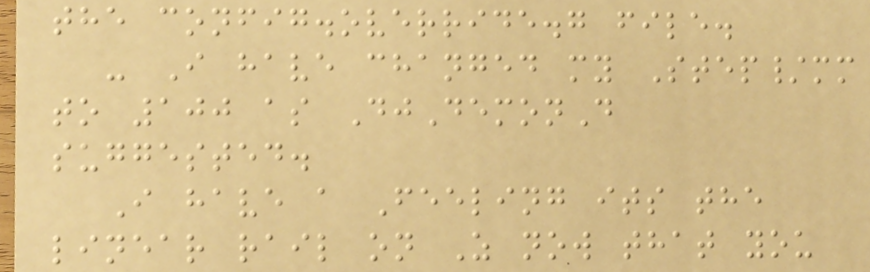the config.override.g file.
- I have changed my Step/mm
to 100 as DjDemonD
suggested.
I have a Feeling its the
linear rail on Z now that you
